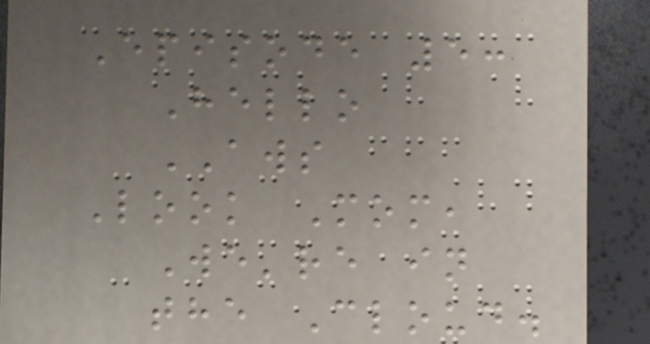Episode 5:
Hello
AWS
Look Mom,
We're in
the Cloud.
